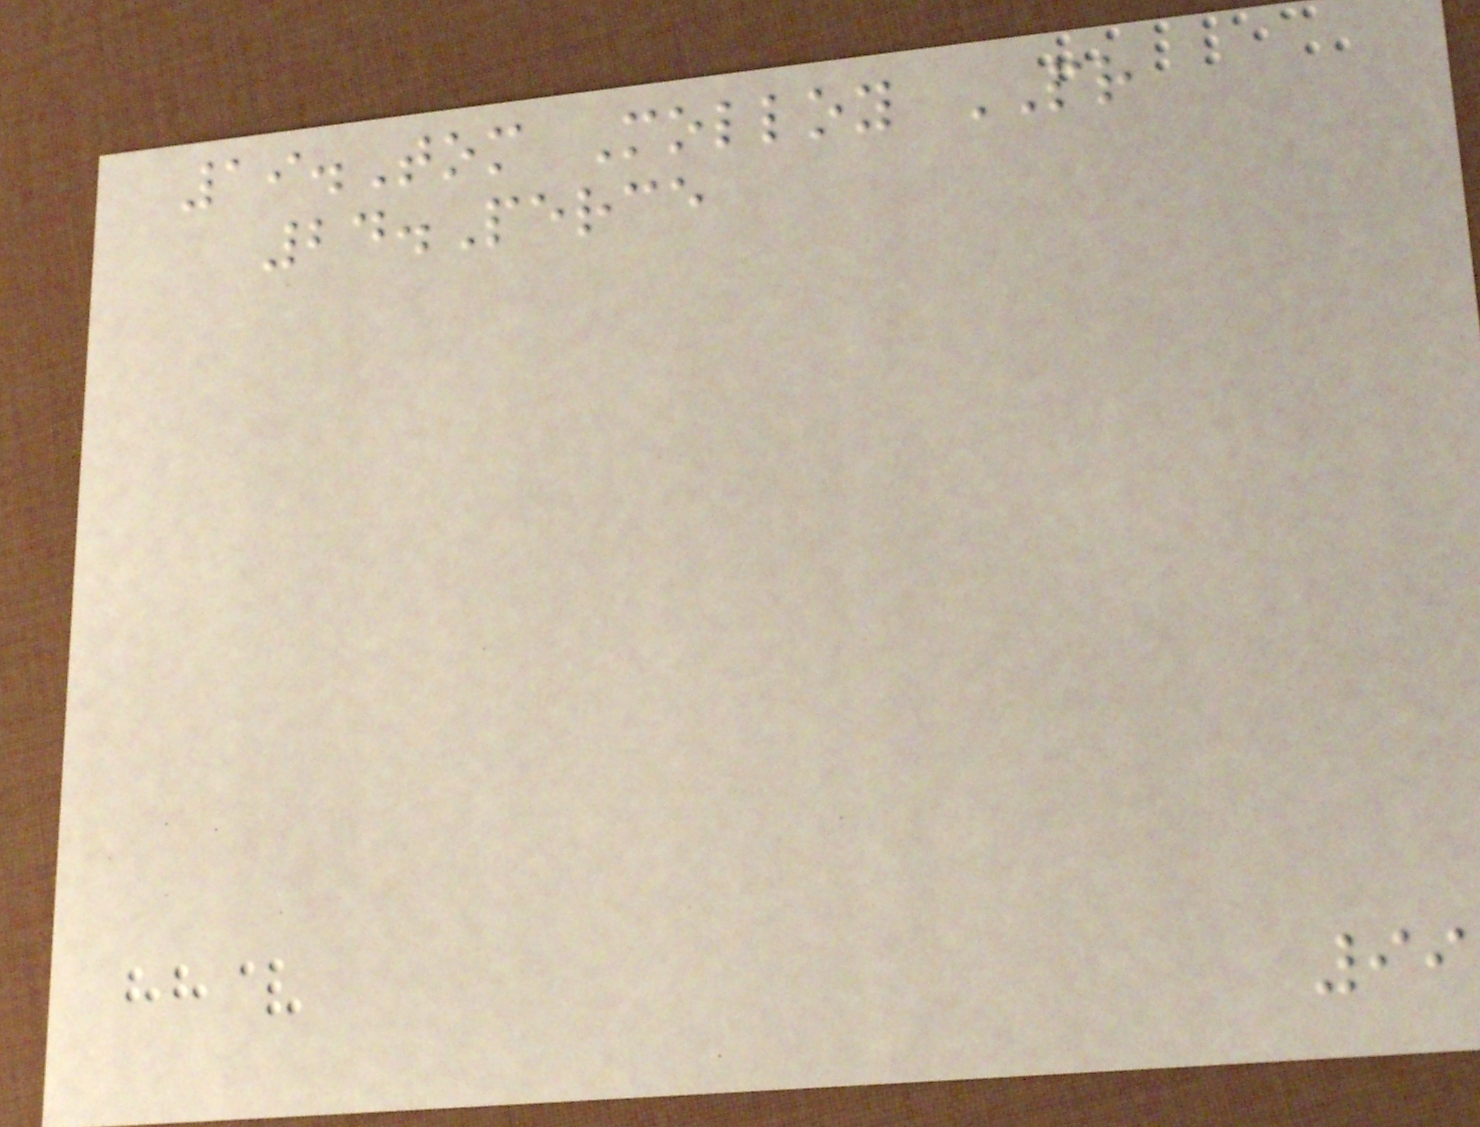19.Tom Molloy PR
24.Perce
99
